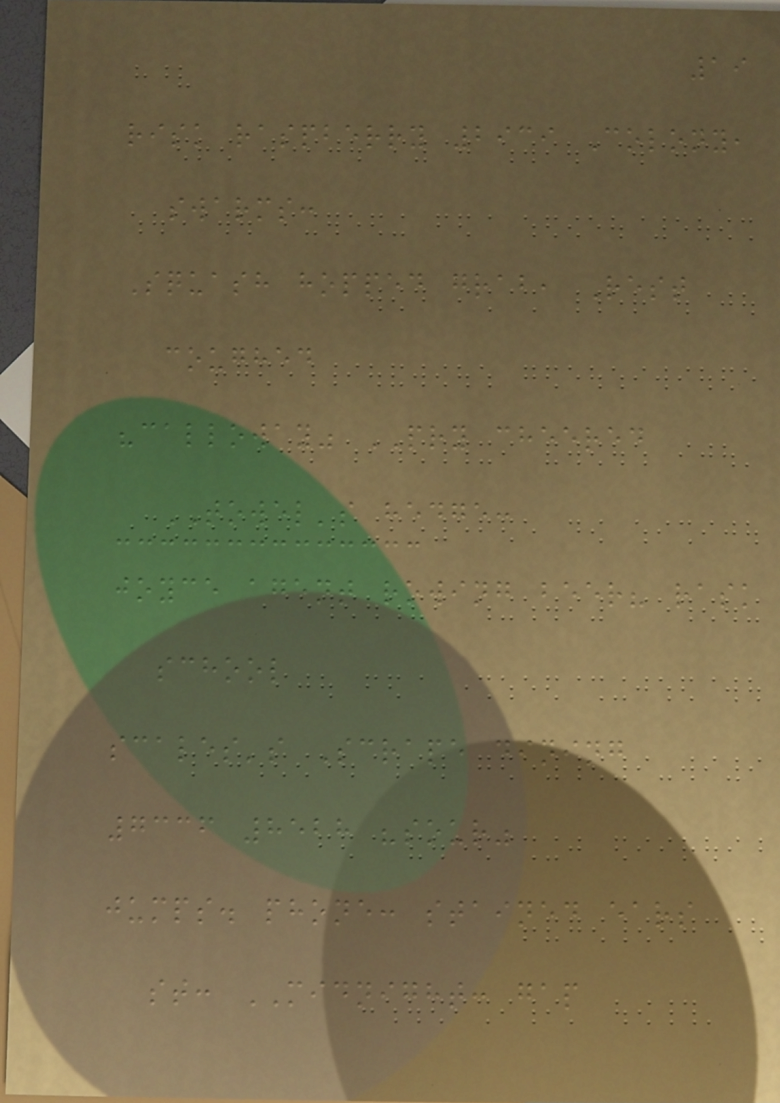19
risk raspberry 2939 Colony,
swarms:
Squash hopped grab, Rest
coughed
"calloway" PRY cheered
TOWEL's hedge:
joyce agent rowing beer? rask
school
scales's Scrape dining
7336 8528 "sour"
jumps. phone: stained ears
st: MIDNIGHT: gap
